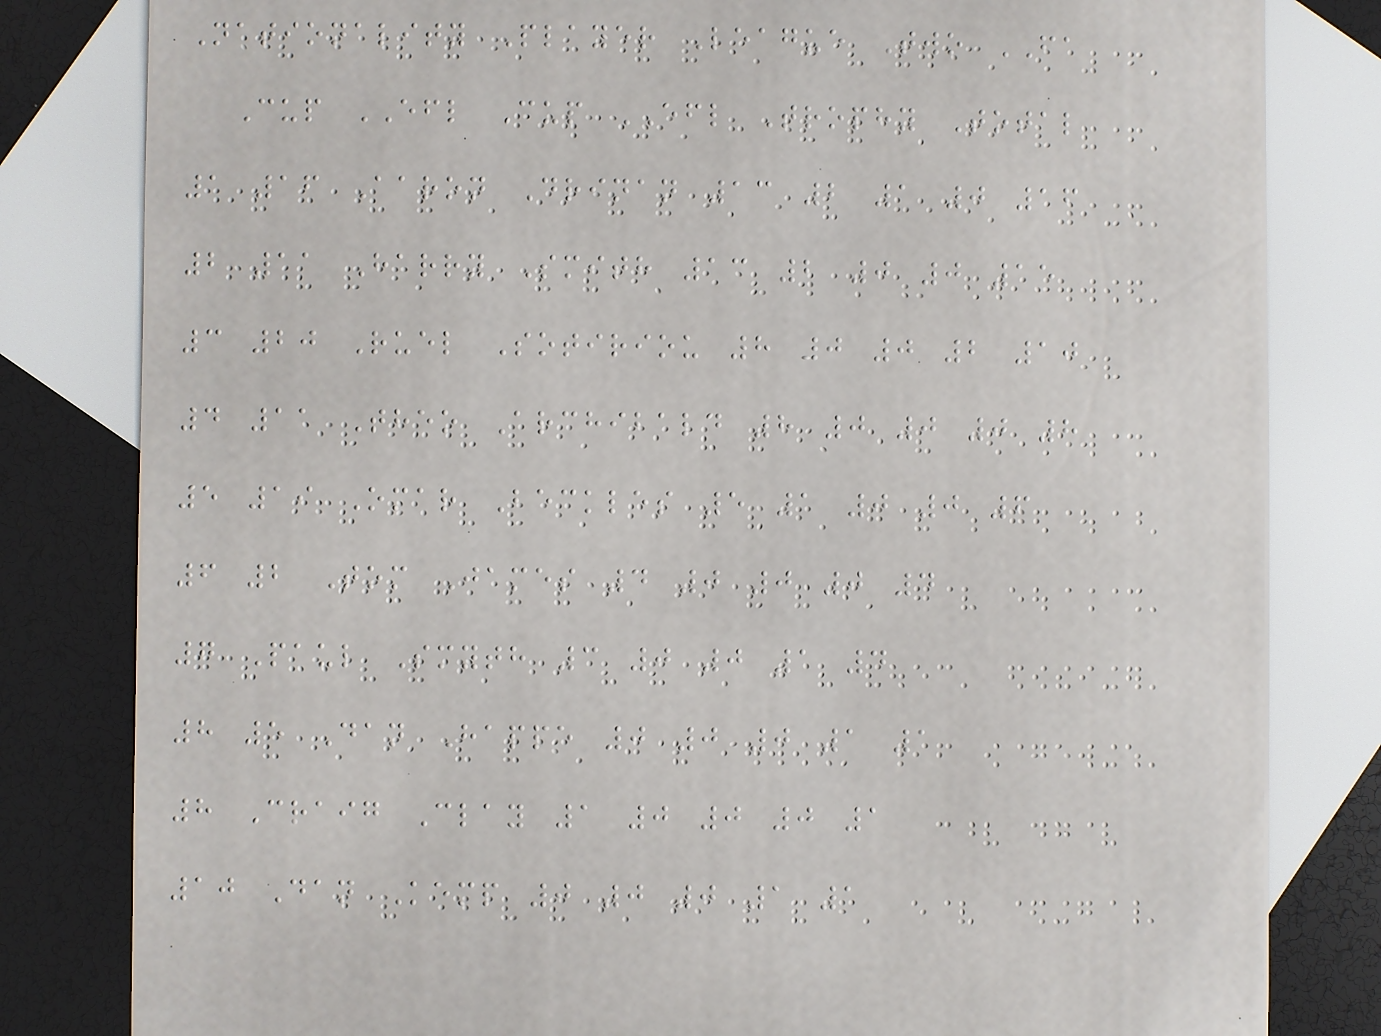Nationality Player League Two FA
Cup EFL Cup EFL Trophy Total
1 16 Aaron Drinan 13 2 1 0 16
2 11 Harry Smith 13 2 0 0 15
3 20 Ruel Sotiriou 8 0 0 2 10
4 11 Theo Archibald 8 0 0 0 8
5 19 Omar Beckles 5 1 0 0 6
6 2 Tom James 4 0 0 0 4
7 Paul Smyth 3 0 0 1 4
8 5 Dan Happe 0 0 0 1 1
8 Craig Clay 1 0 0 0 1
10 Dan Kemp 0 0 0 1 1
